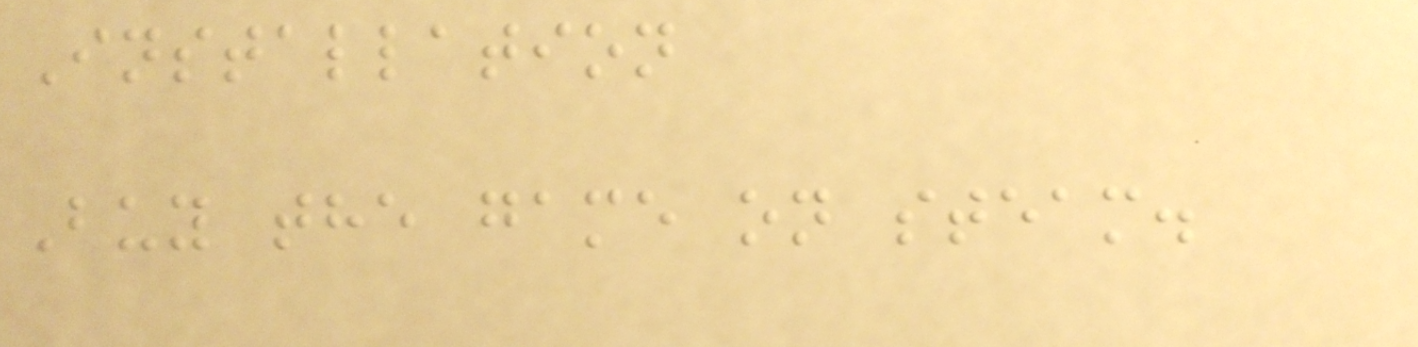Installation
Buy the game on steam.
